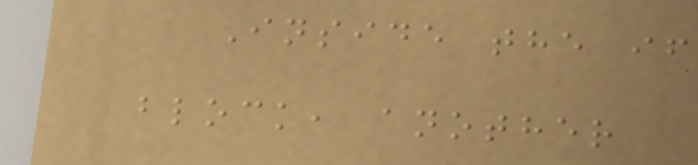Inside the if
block, another
